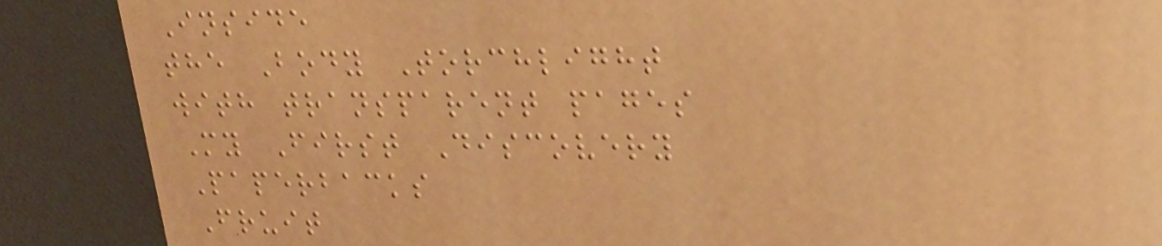Inside
the Body Torchlight
with transparent pages
My First Discovery
Paperbacks
Fruit
